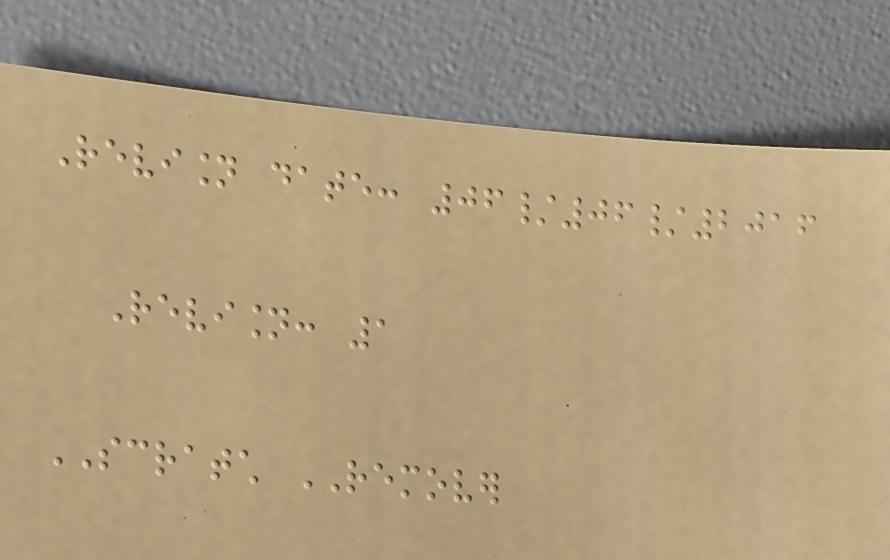Revision date: 06/06/2016
Revision: 1
SCRATCH REMOVER
